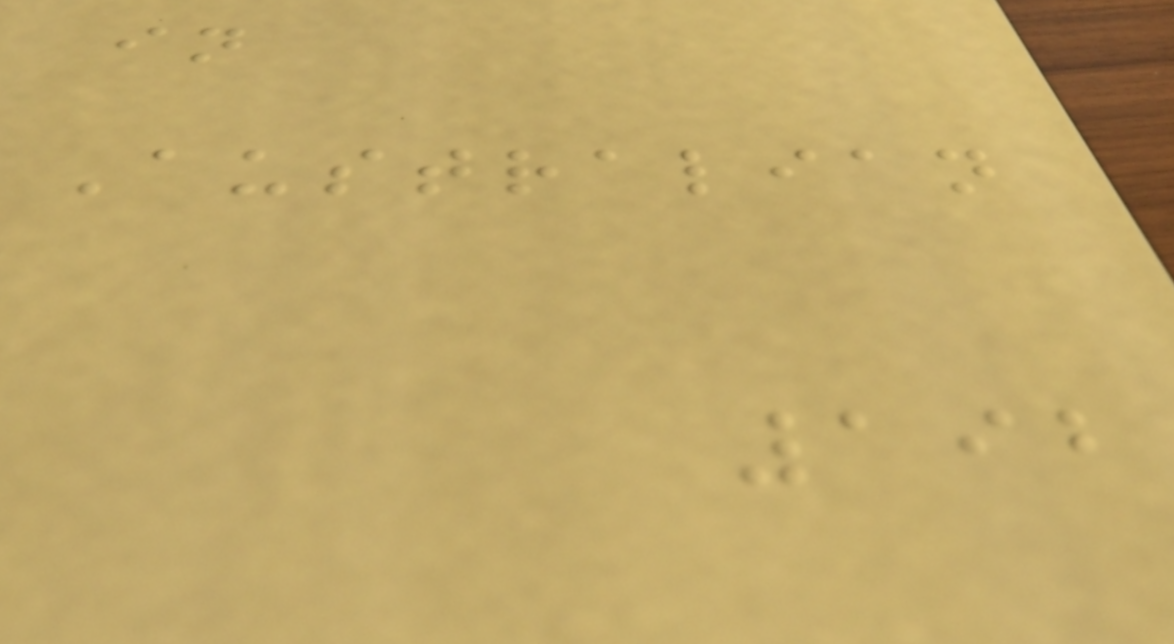in
Australian
192
